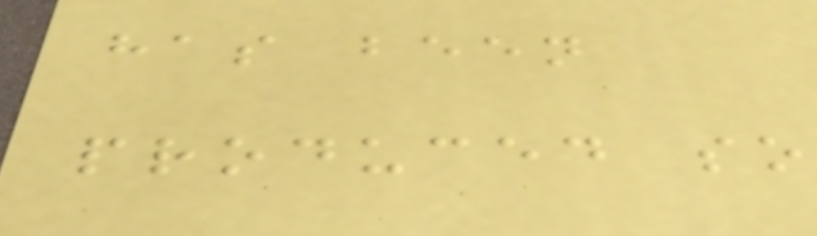has been
produced so
